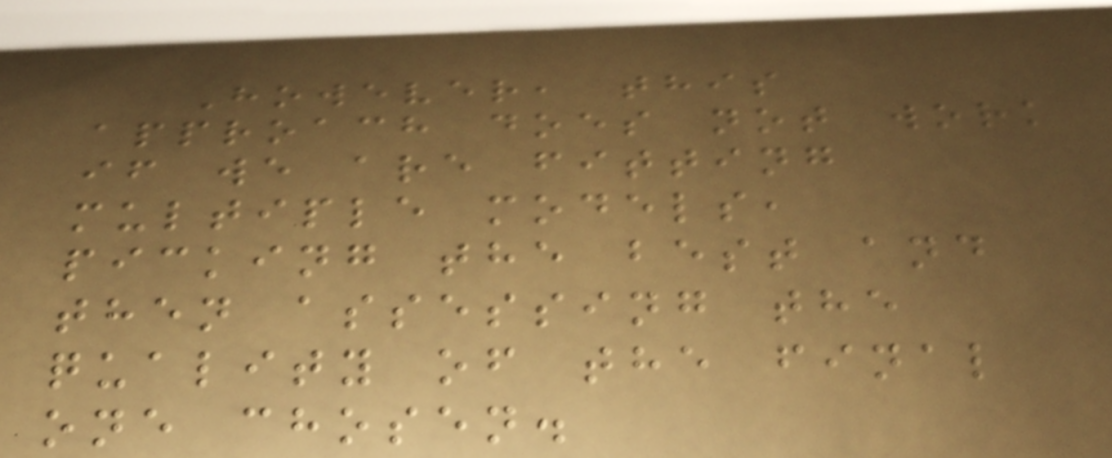However, this
approach does not work
if we are fitting
multiple models,
picking the best and
then assessing the
quality of the final
one chosen.
